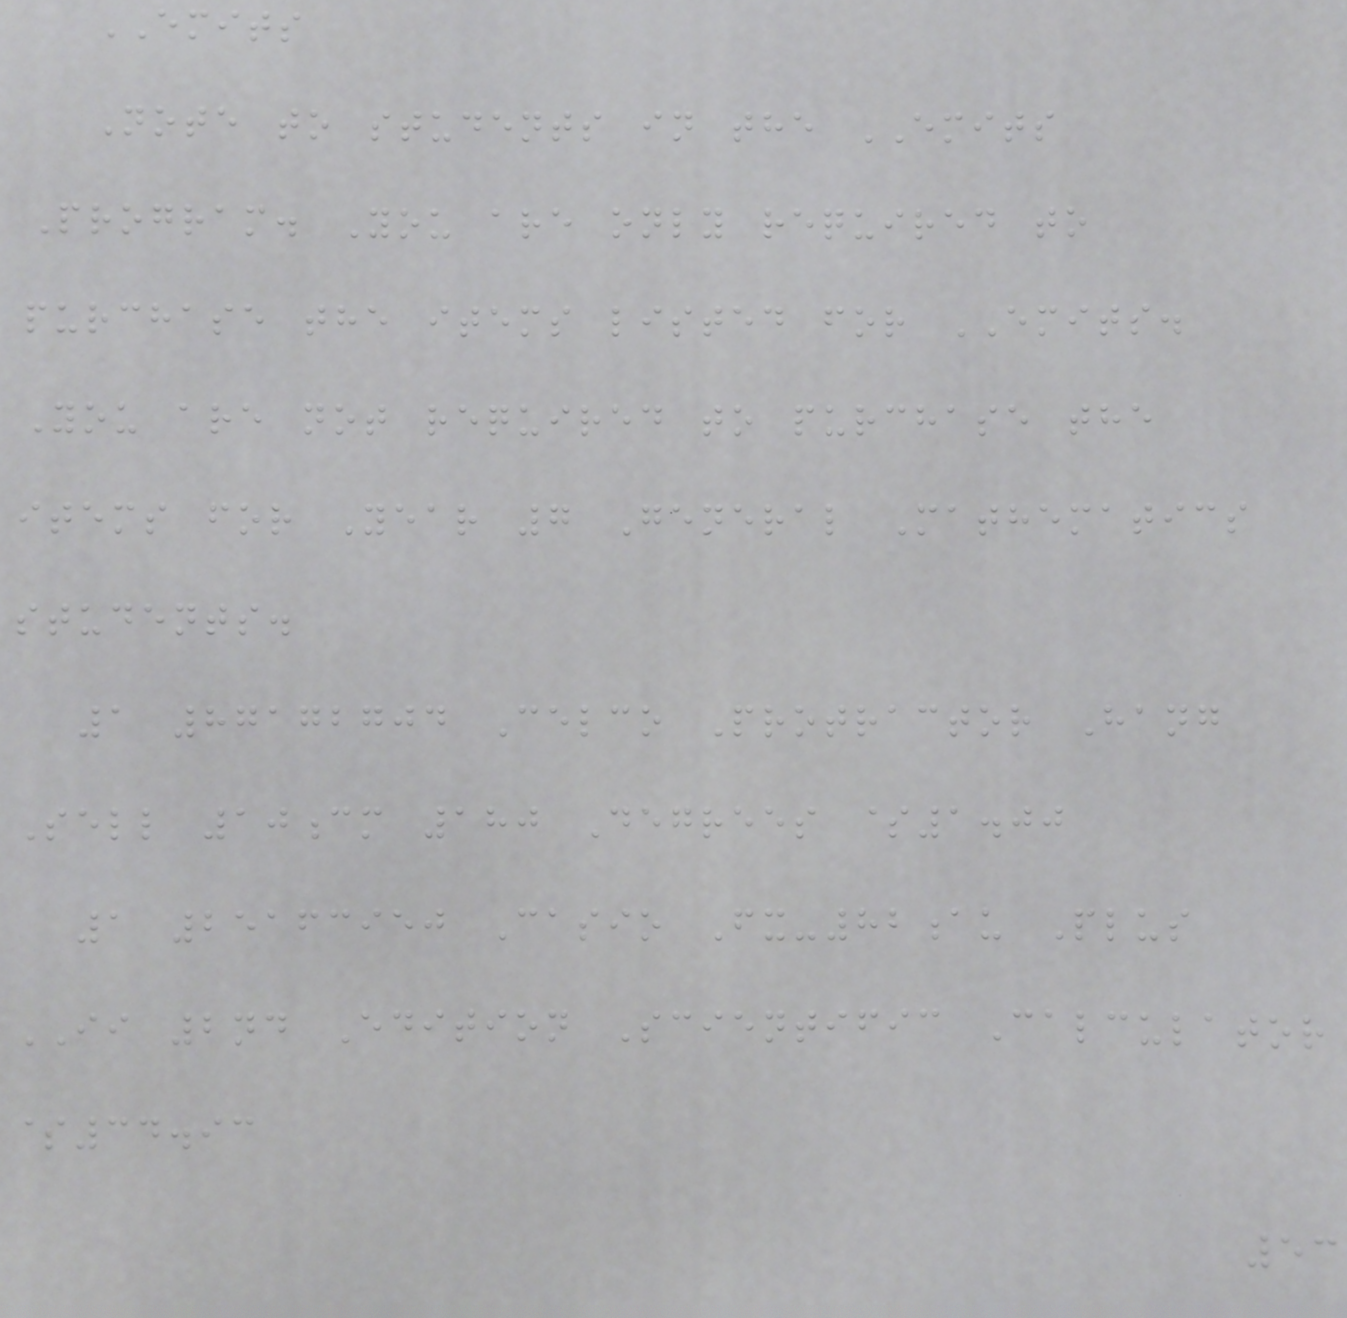EMITS
Note to students in the EMITS
Program. You are only required to
purchase the items listed for EMITS.
You are not required to purchase the
items for Year 7 General Mathematics
students.
1 87172704 Celco Protractor Hang
Sell 10cm 180 Degrees $1.00
1 25163950 Casio Fx-82au Plus
II 2nd Edition Scientific Calculator
$34.93
53
